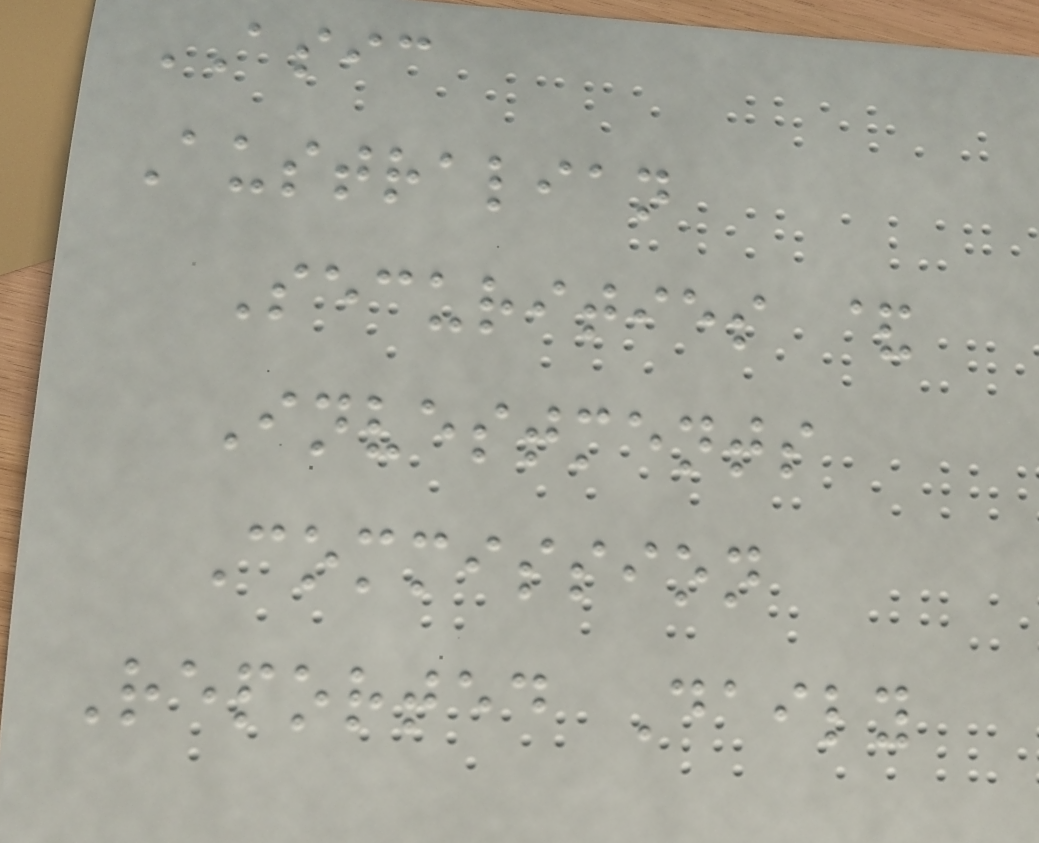ASIC
Australian
Securities &
Investments
Commission
Reported Daily
